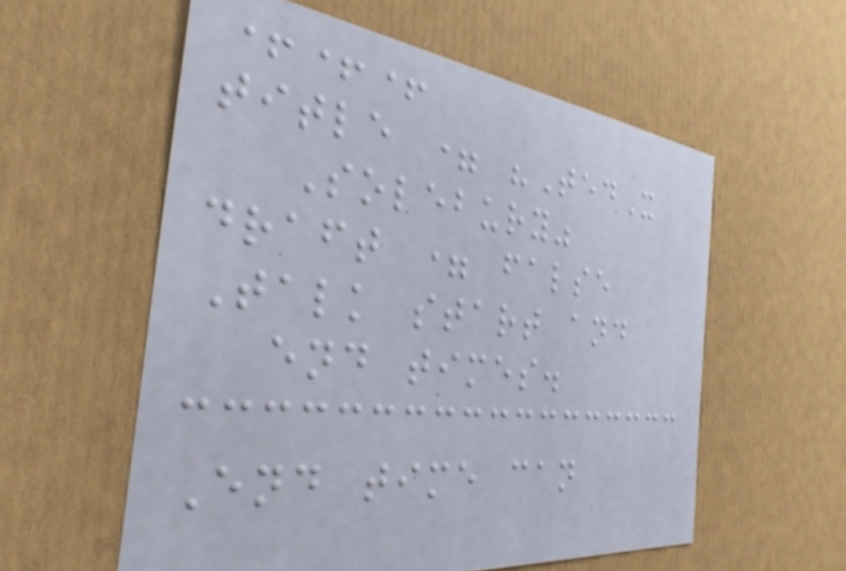+++
title = "TedX
Solebury"
draft = false
Talk start and
end times.
End time can
